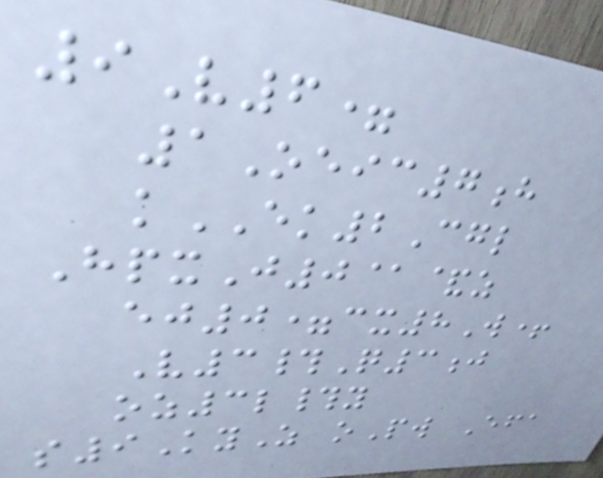9V6=
1Oeic7h
kEK2Cgl
HpxJ0@&z
ej0=cx8W+
V3#Q3j
oz3l#y
s9KyZ oPw Efa
